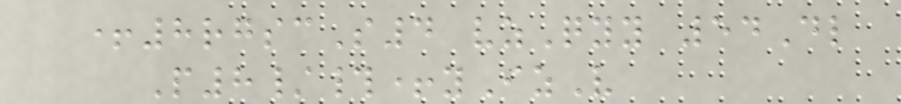+8rgscS4 vzQyy 54Dl
P8/#+yIzV
